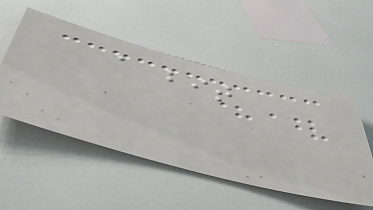a bit
